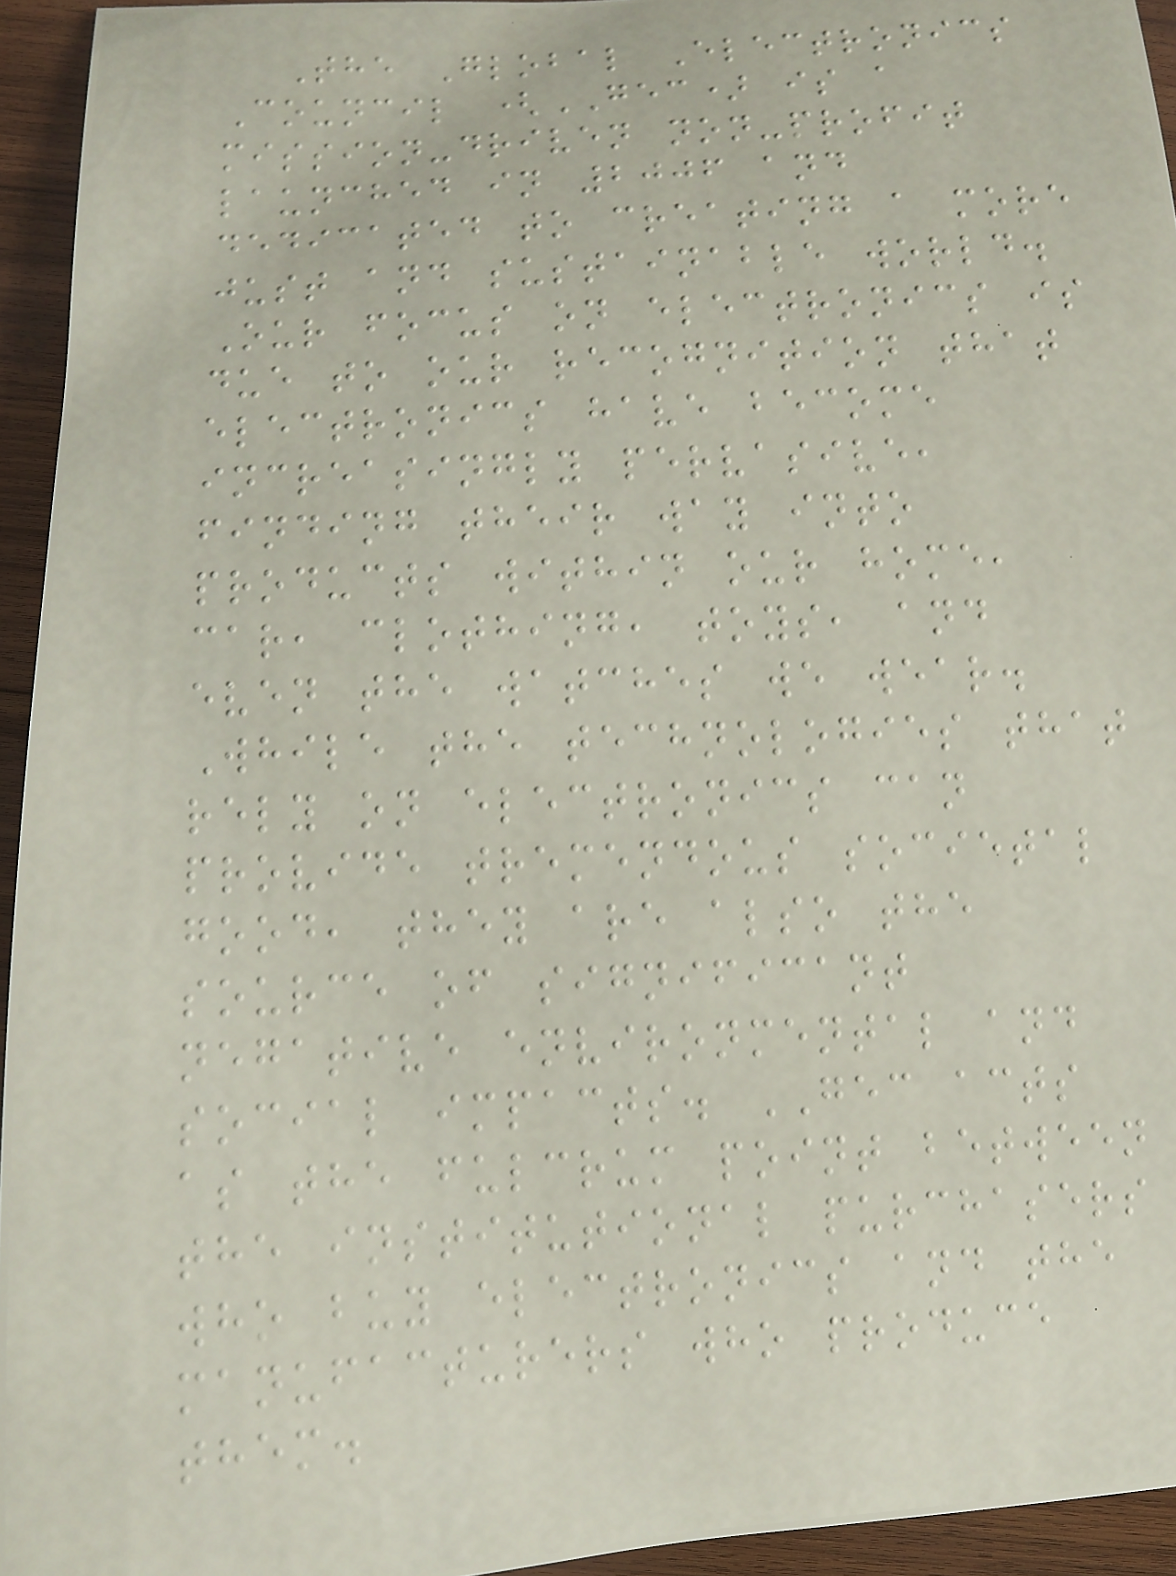The Global Electronics
Council (GEC) is a
mission-driven non-profit
launched in 2006 and
dedicated to creating a more
just and sustainable world.
Our focus on electronics is
due to our recognition that
electronics have become
increasingly pervasive,
finding their way into
products within our home,
car, clothing, toys, and
even the watches we wear.
While the technologies that
rely on electronics can
provide tremendous societal
good, they are also the
source of significant
negative environmental and
social impacts. GEC acts
as the fulcrum point between
the institutional purchasers
who buy electronics and the
manufacturers who produce
them.
